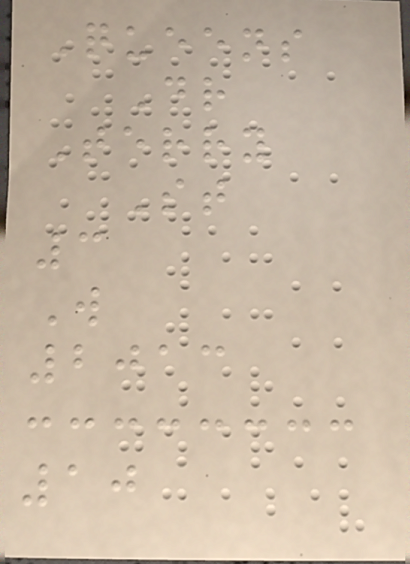Queens
Dr
Terry
St
3
W
2013
10
